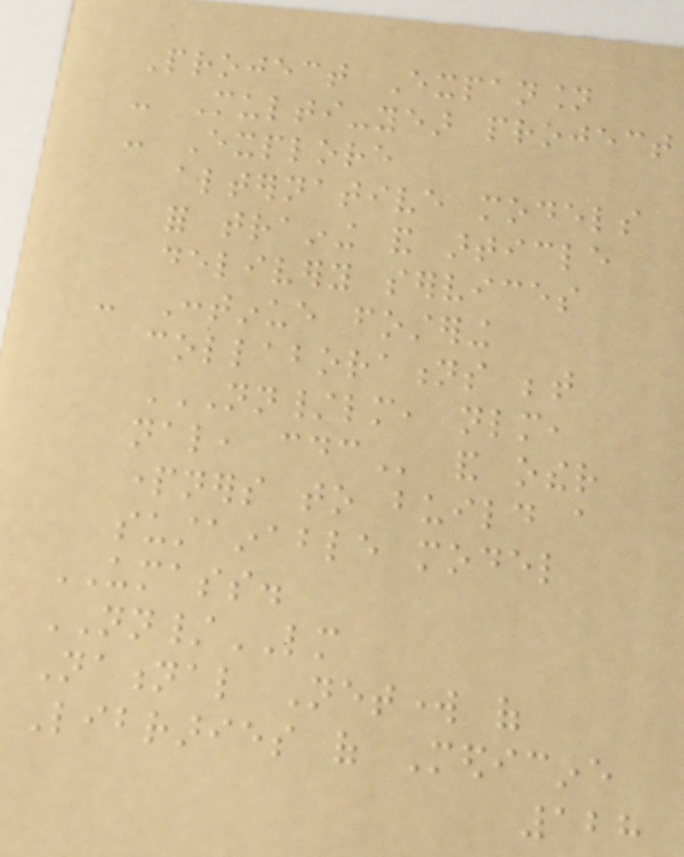Project Expansion
- Multi-year project
- Explore
alternative models
for training and article
delivery services
- Continue fostering
collaborations between
NN/LM, NLM,
NAL, CDC and other
partners to build a
sustainable model
UMASS.
NN/LM
National Network of
Libraries of Medicine
128
